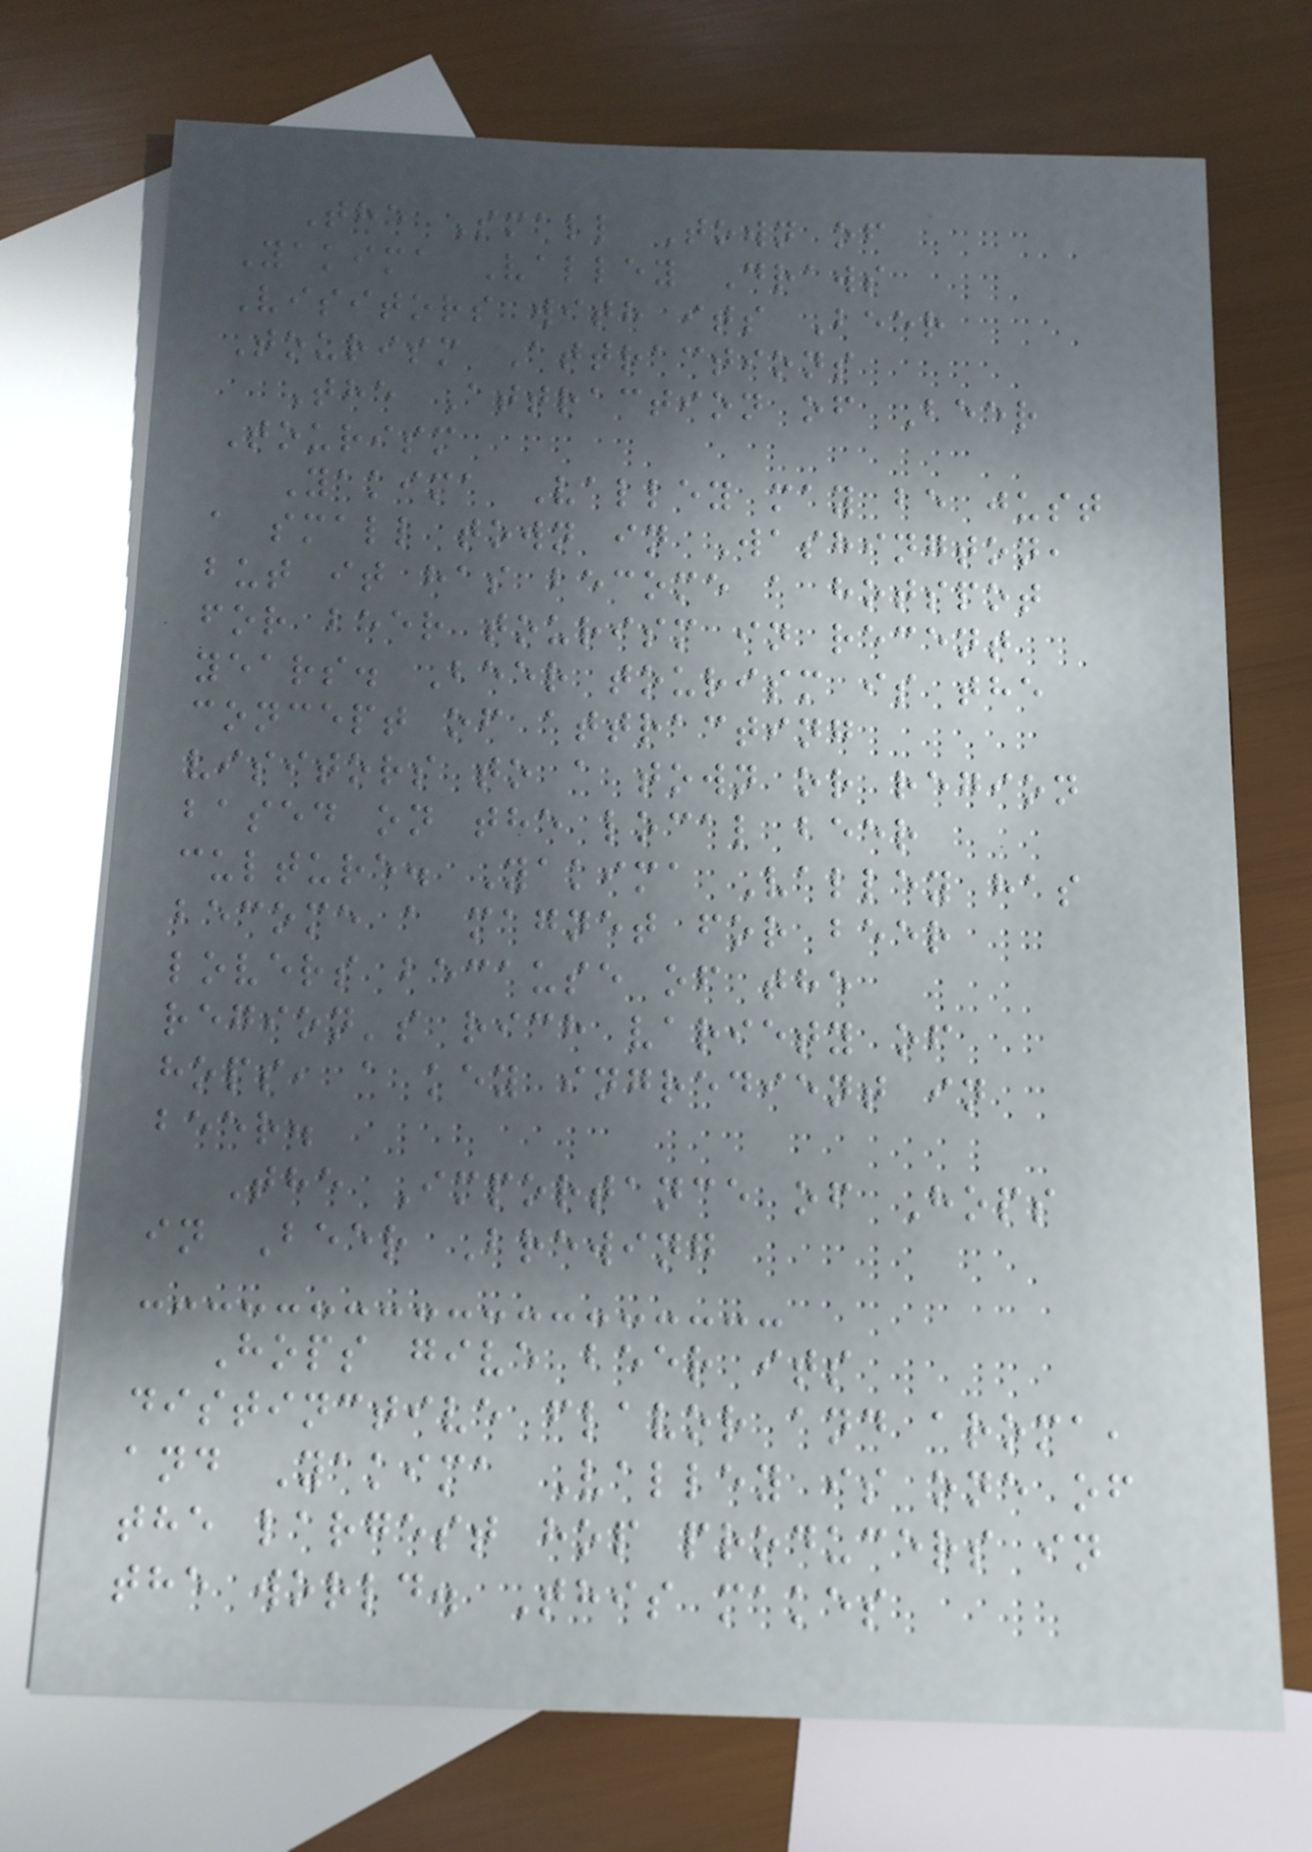The Small Town of
Yakima Valley Draws
Visitors with its Beer
Tourism Attractions
The Attraction of Beer
Tourism
Yakima Valley may be just
a small town in Washington,
but it has become a hotspot
for beer tourism in recent
years. Beer tourism is the
concept of attracting
visitors to a town or region
based on the local beer
culture. Yakima Valley has
become a magnet for beer
lovers because of the
region's rich variety of
hops, a key ingredient in
beer.
The Importance of Hops
in Beer Brewing
Hops give beer its
distinctive flavor and aroma,
and Yakima Valley is one of
the largest hop producers in
the world. This makes
